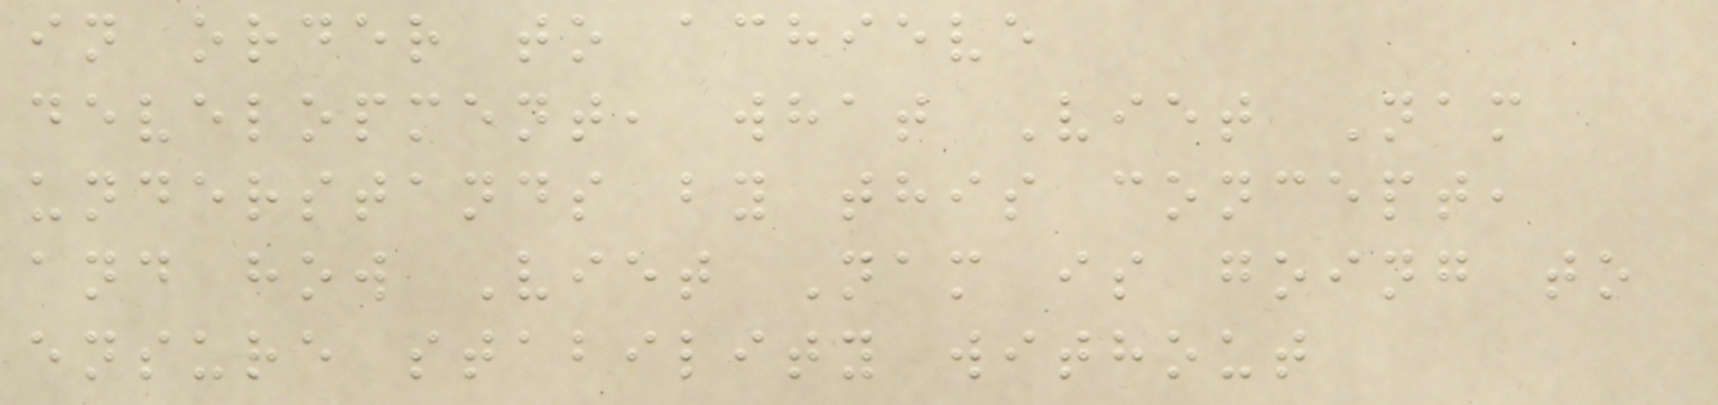in order to achieve
development, what Viet Nam
understands by this concept,
and how Viet Nam is going to
ensure stability without
